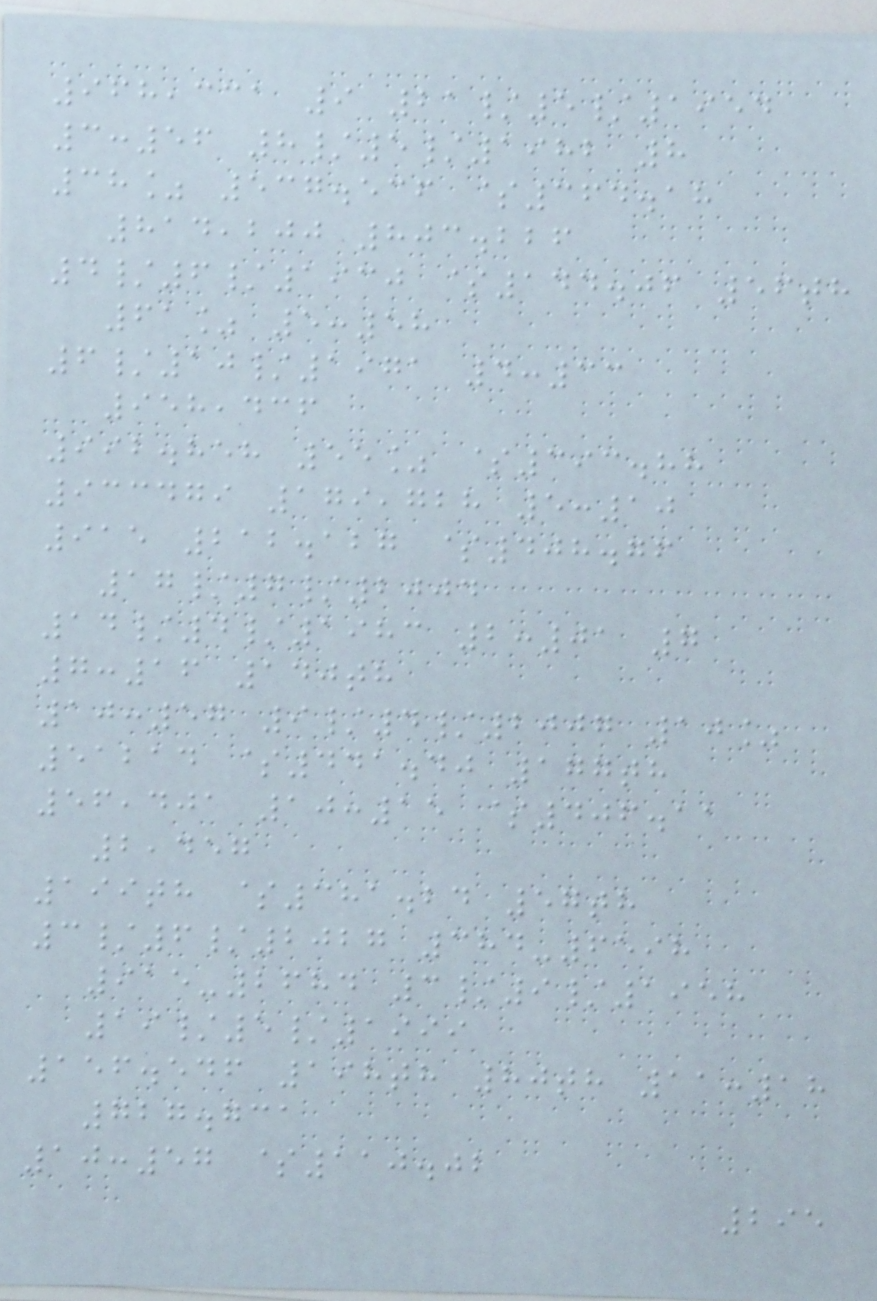968,331 9 21/5/1954
3:56 8/5/1982 8
38% 537.536 $364.18
814,200 803.226
4/6/1930 $144.06 56th
61% 5:58
6/10/1971 4:33
958,436
992.858 55% $393.88
933479 179,728 5:10
915 212.127 $408.76
17/7/2004
14/4/1983 2:01 7
7:16 140th
10:57 9/4/2007 10%
51214 $441.40 177th
56,401 10:15 $406.11
2,457
199th $381.24 57th
3/6/2027 384-6598
915-2684 3/9/1958
19/5/1999
156.546 198th 80th 11:18
727.731
10:57 $110.02
295
